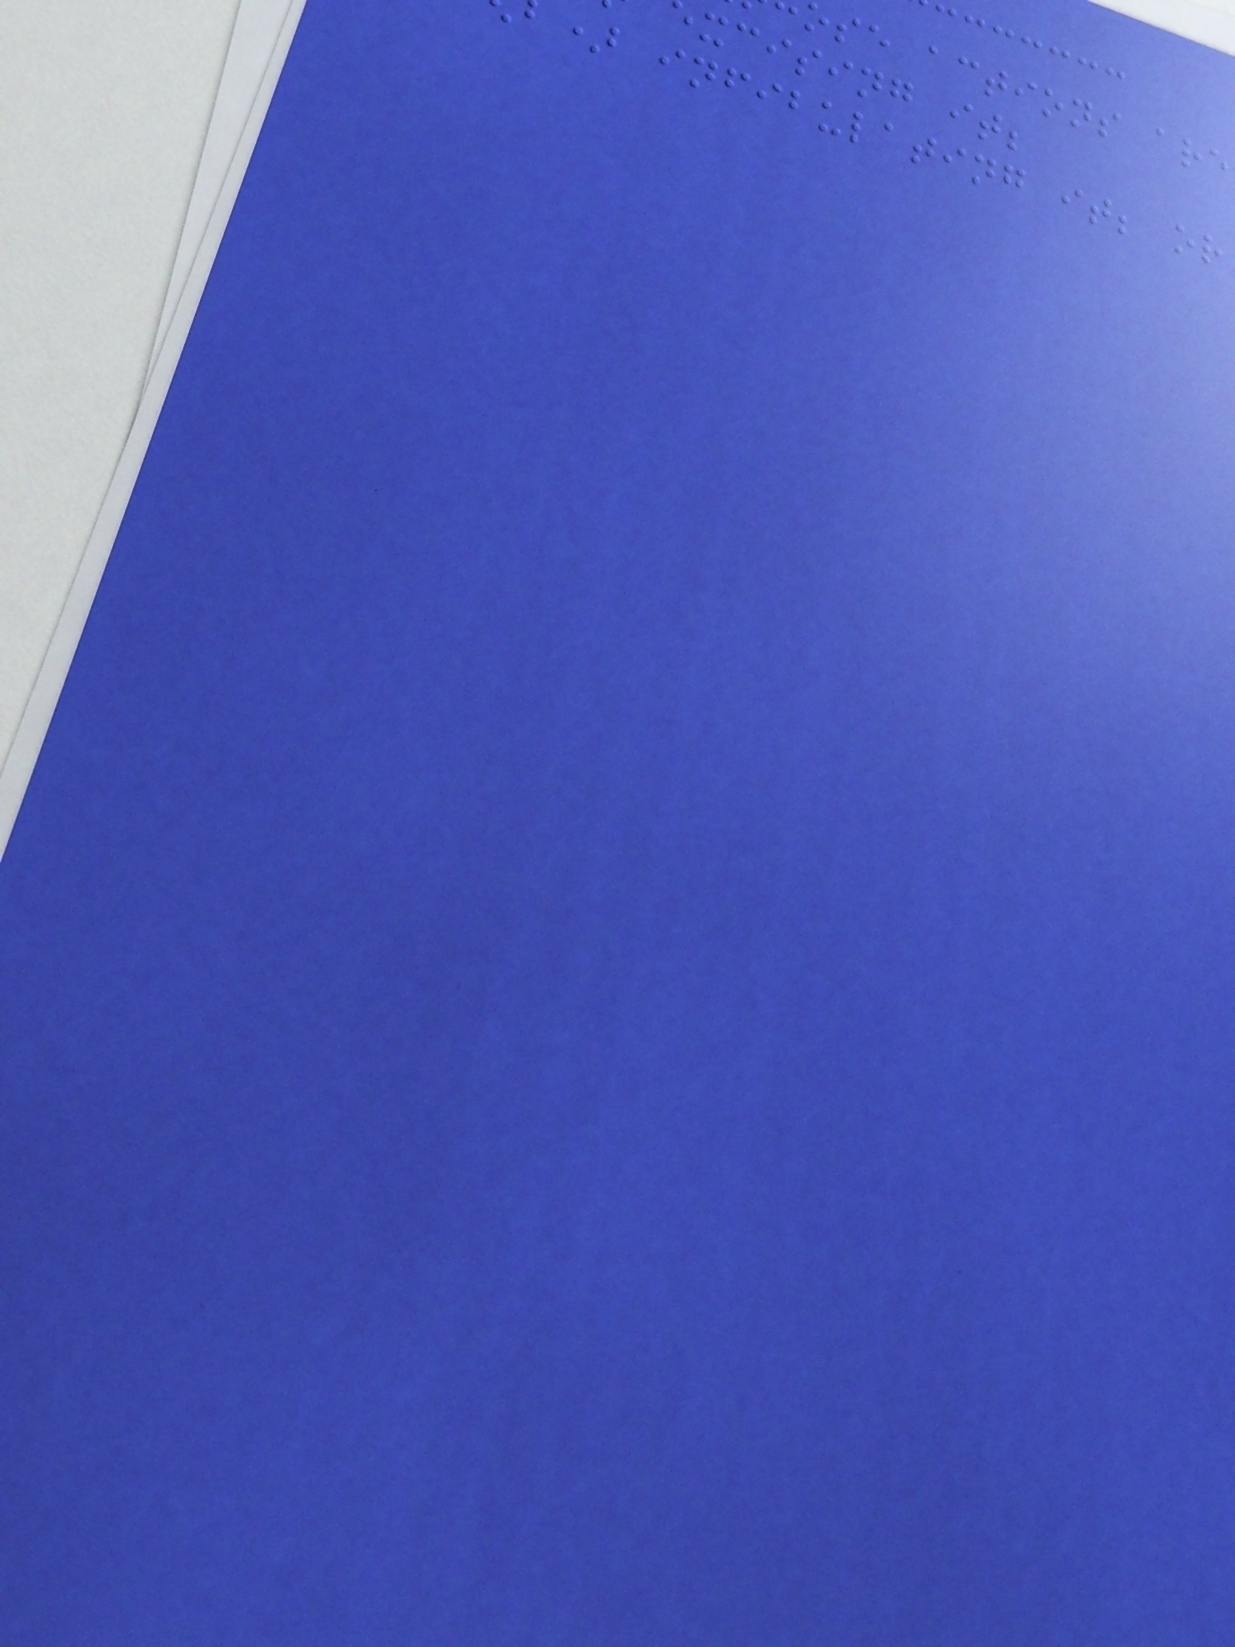ose actions are
xcising it;
) infibulating it; or
